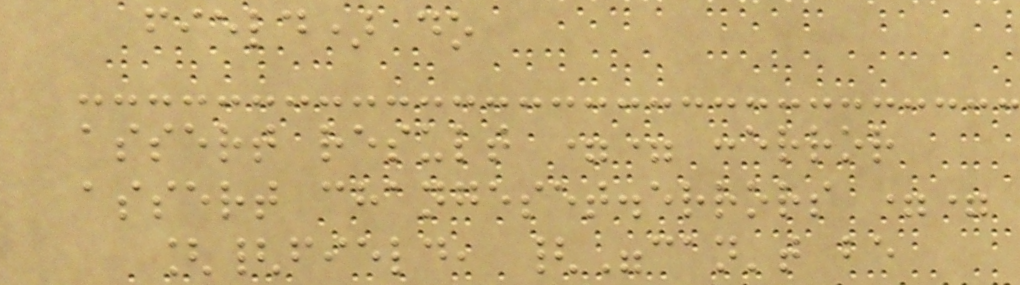field) do
assert result == :error
assert changeset.errors ==
[{field, {"can't be
